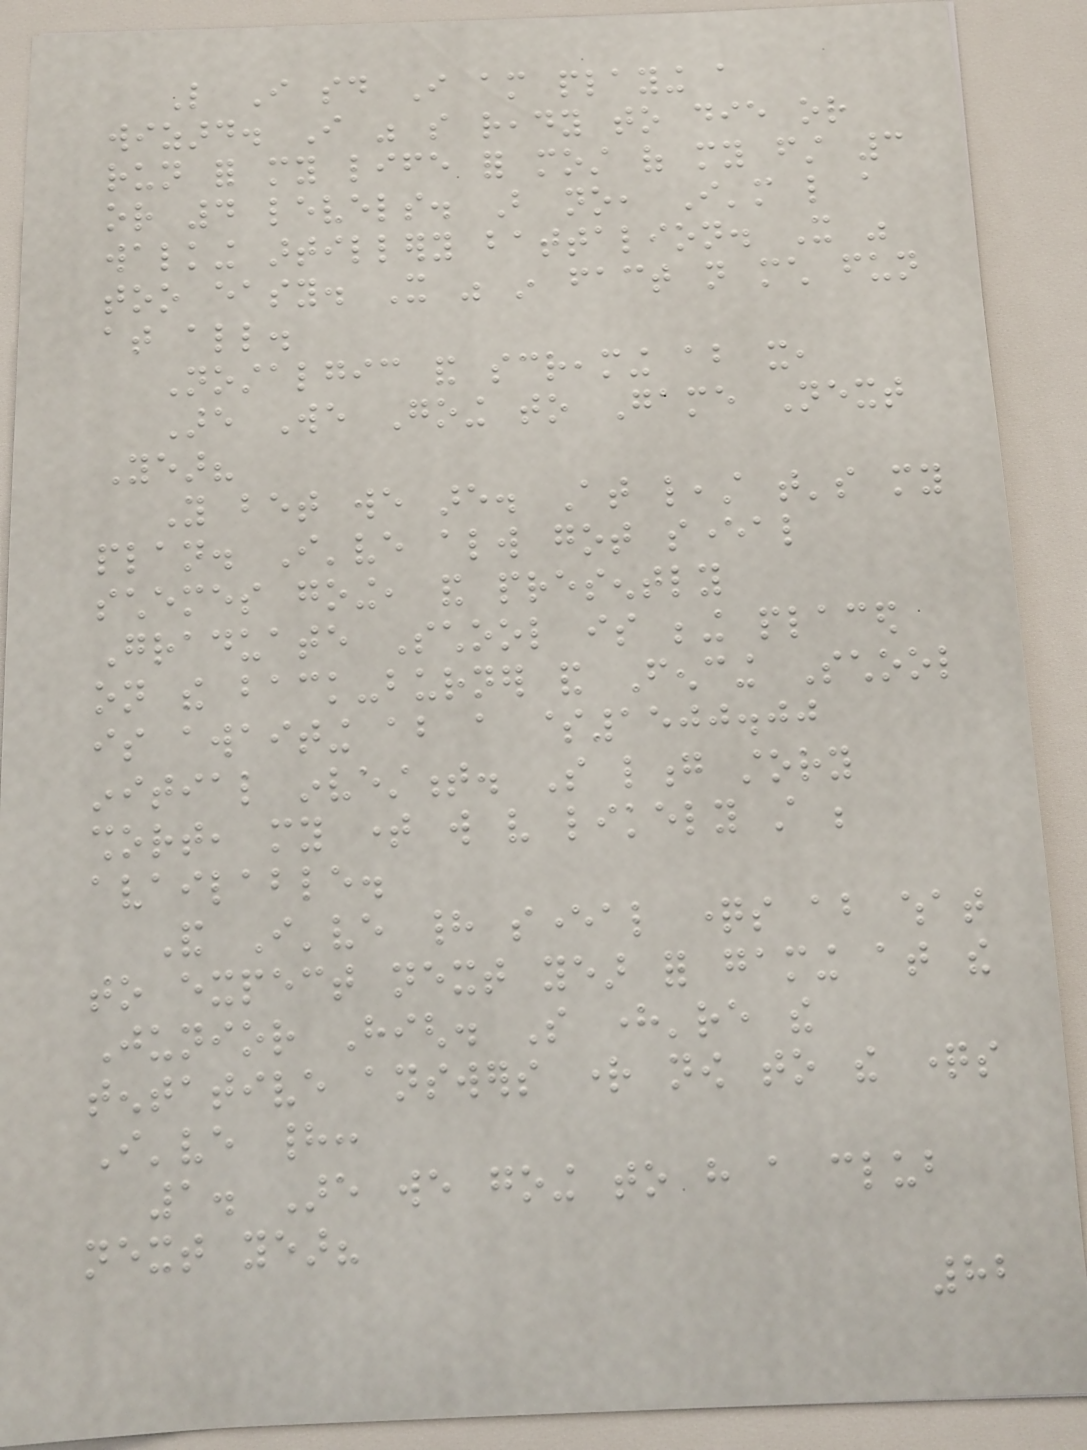Like I said I am playing a
wizard. I was so ready to die or
run for my life for most of my first 3
or 4 levels. But no, I'm like a
walking artillery battalion. It was
too easy. It was in fact not much fun
at all.
Nostalgic and screaming about it,
Are We Going to Game Next
Year?
You bet we are. At least that's my
plan. I've always got several
schemes going, and presently
Graduate School is being placed
on the back-burner and Fencing School
is awaiting about a $1500.00
initial investment. So long story
short, my time will very likely still be
available.
And I've had several questions about what
to expect next year for gaming at the
Junior High. So here're the
tentative answers right now to the questions
I've had:
1. Are we going to have a club
next year?
82
